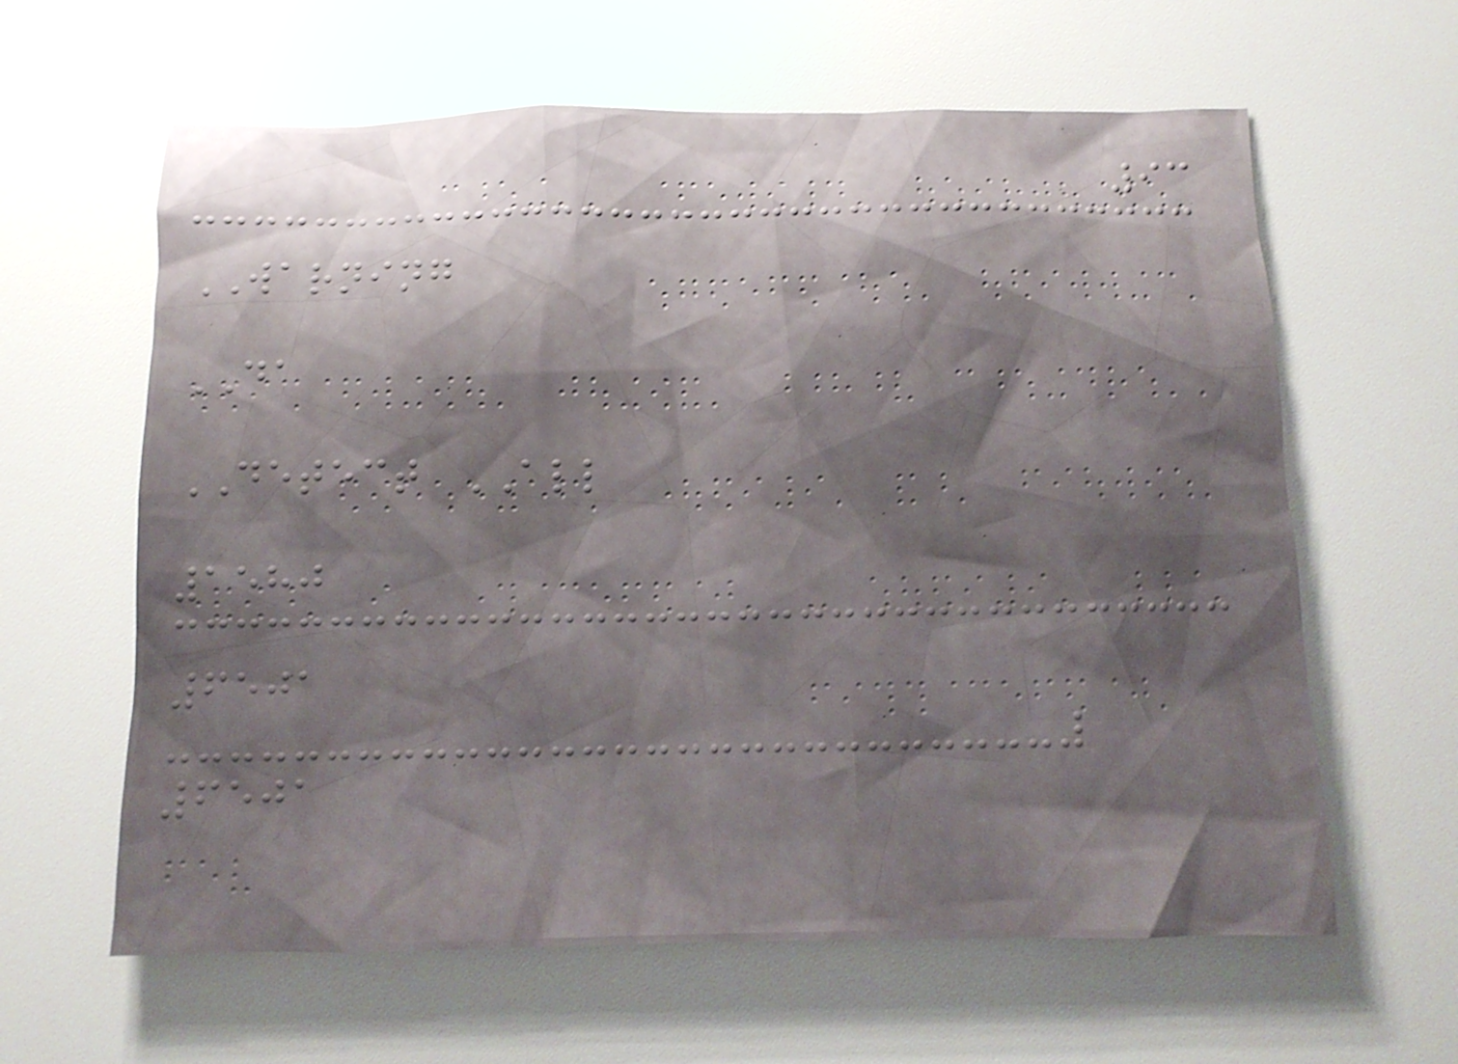93
WARNING
DA
DETECT ALL
1580
6501
6501
